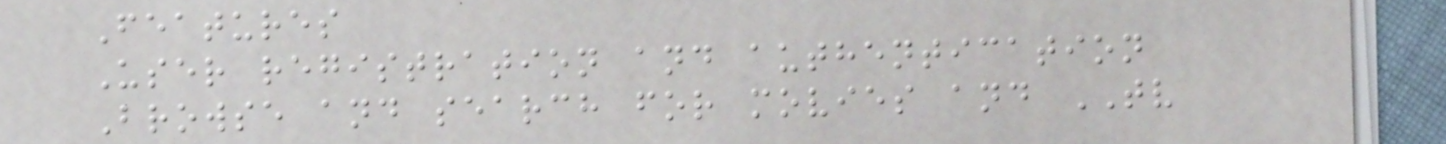Features
User registration and authentication
Browse and search for movies and TV
